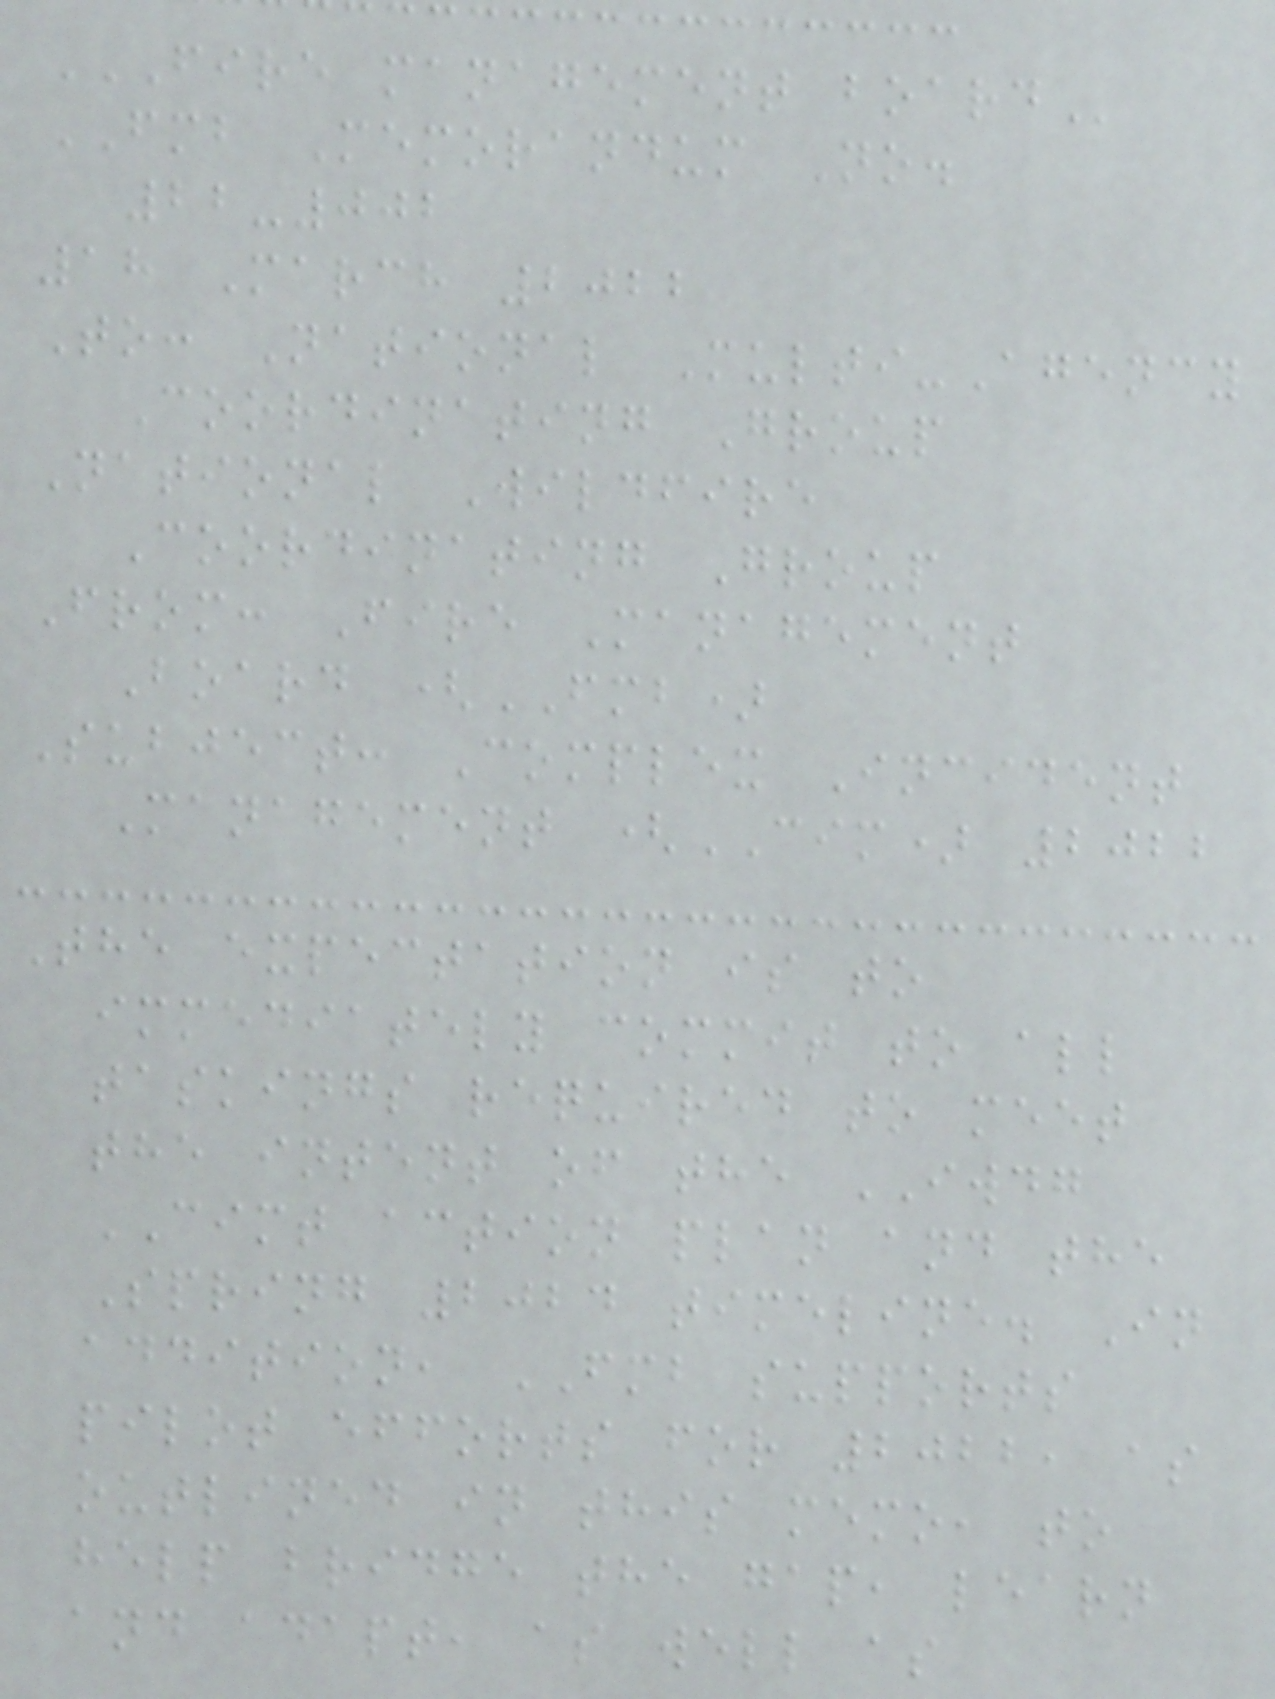FIRE MANAGEMENT BOARD
FMB Memorandum No.
22-002
18 March 2022
To: National Multi-Agency
Coordinating Group
National Wildfire
Coordinating Group
From: Fire Management
Board (FMB)
Subject: Complex Incident
Management (CIM) 2022
The expectation is to
immediately commit to all
taskings required to meet
the intent of the IWDG
CIMT action plan and the
Spring 2024 timeline. In
addition, FMB supports
pilot efforts for 2022, as
outlined in this memo, to
help bridge the gap, learn
and adapt, as well as
